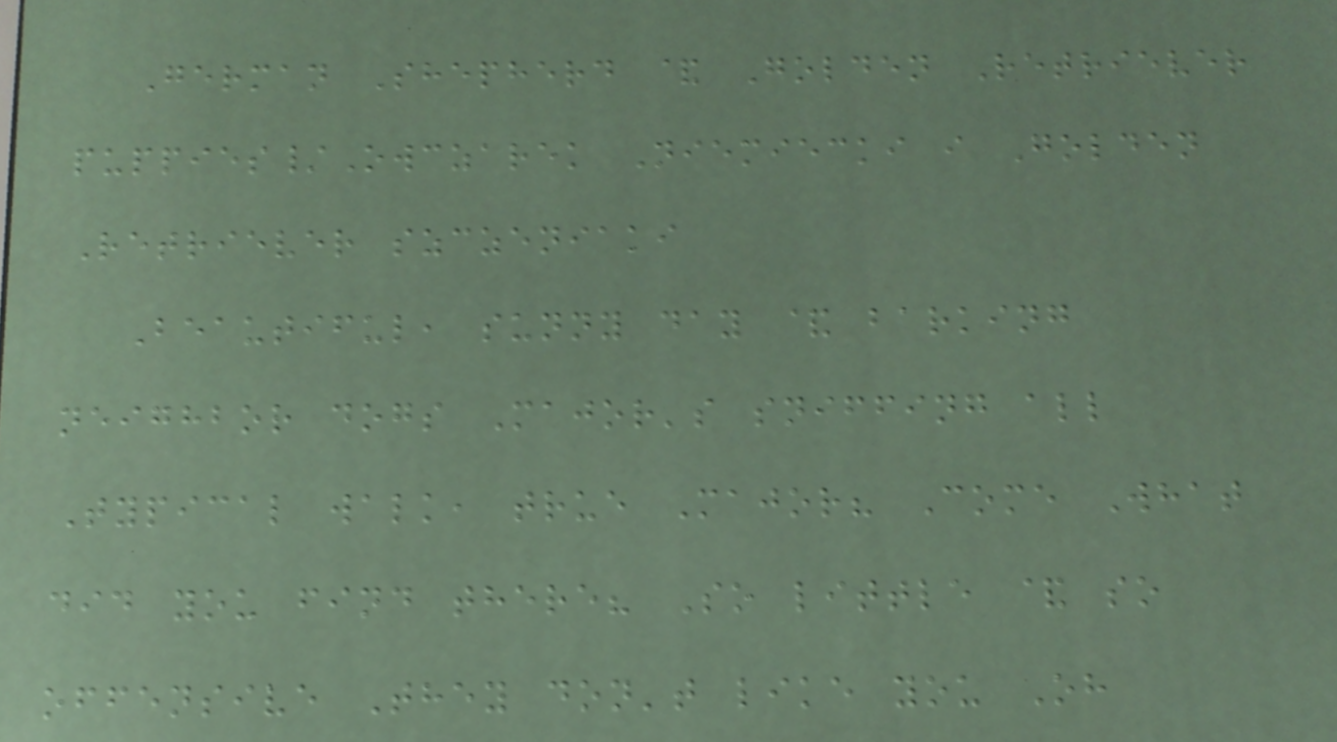German Shepherd & Golden Retriever
puppies/Owczarek Niemiecki i Golden
Retriever szczeniaki
Beautiful, sunny day & barking
neighbor dogs Major's sniffing all
Typical walk, true Major? Come What
did you find there? So little & so
offensive They don't like you Oh
